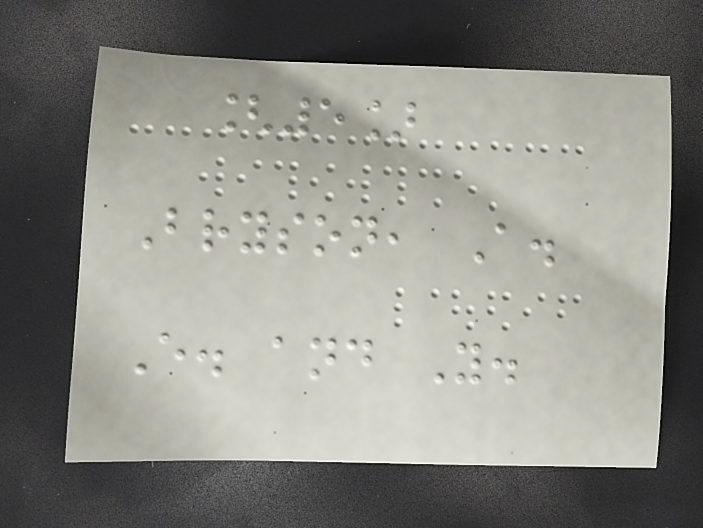[5]
Bryson, A.
E. and Y.
